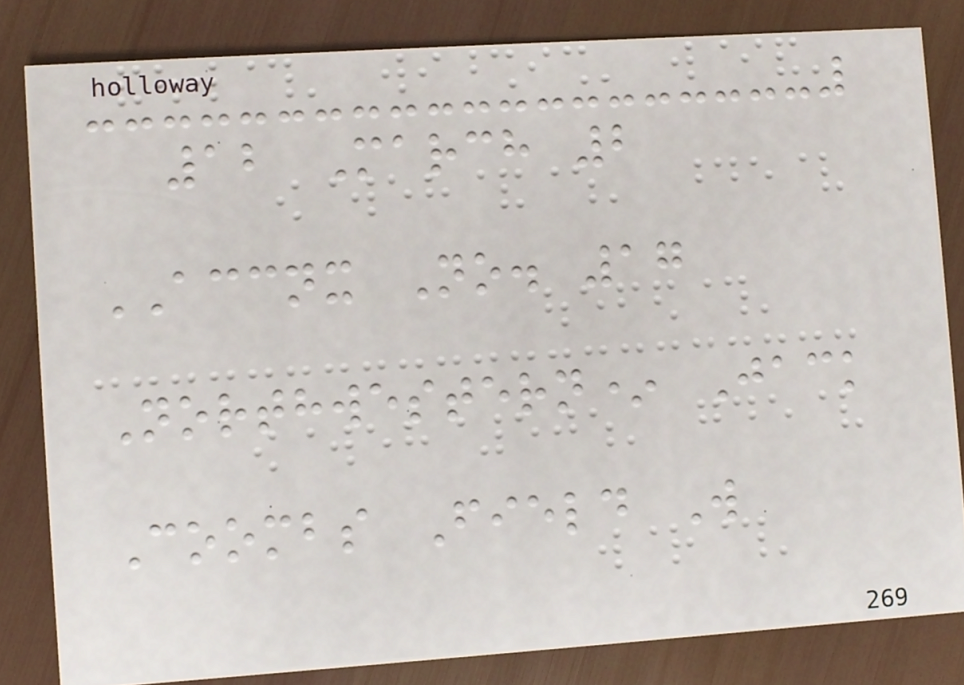12 March 2
ACCNX No. 17
Northwestern* Jack
Coombs Field W
